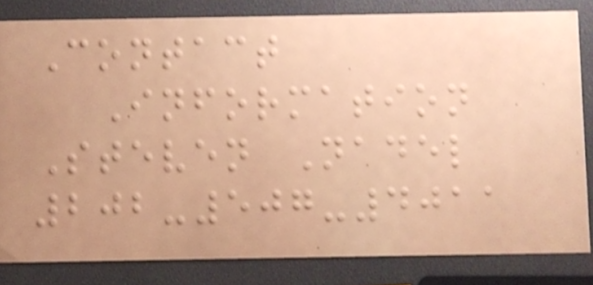Contact
Information
Steven Nadel
202-507-4011
